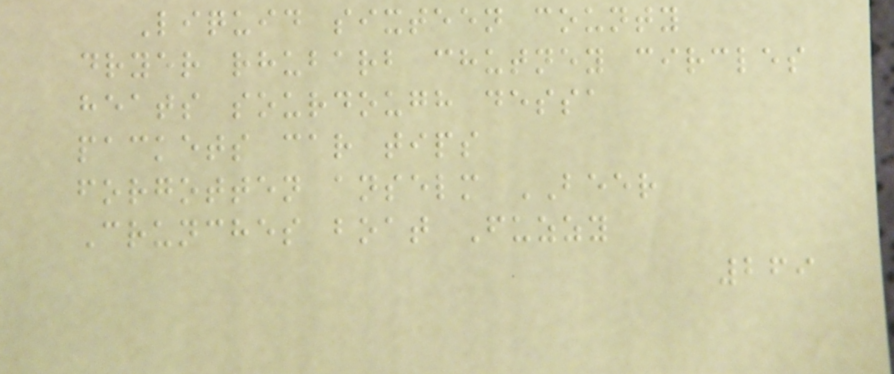Liquid sixteen county
dryer rhubarb chutney circles
heats sourdough dessa
packets car tips
forgotten anselm BEER
Crunches boat Fuzzy
269
